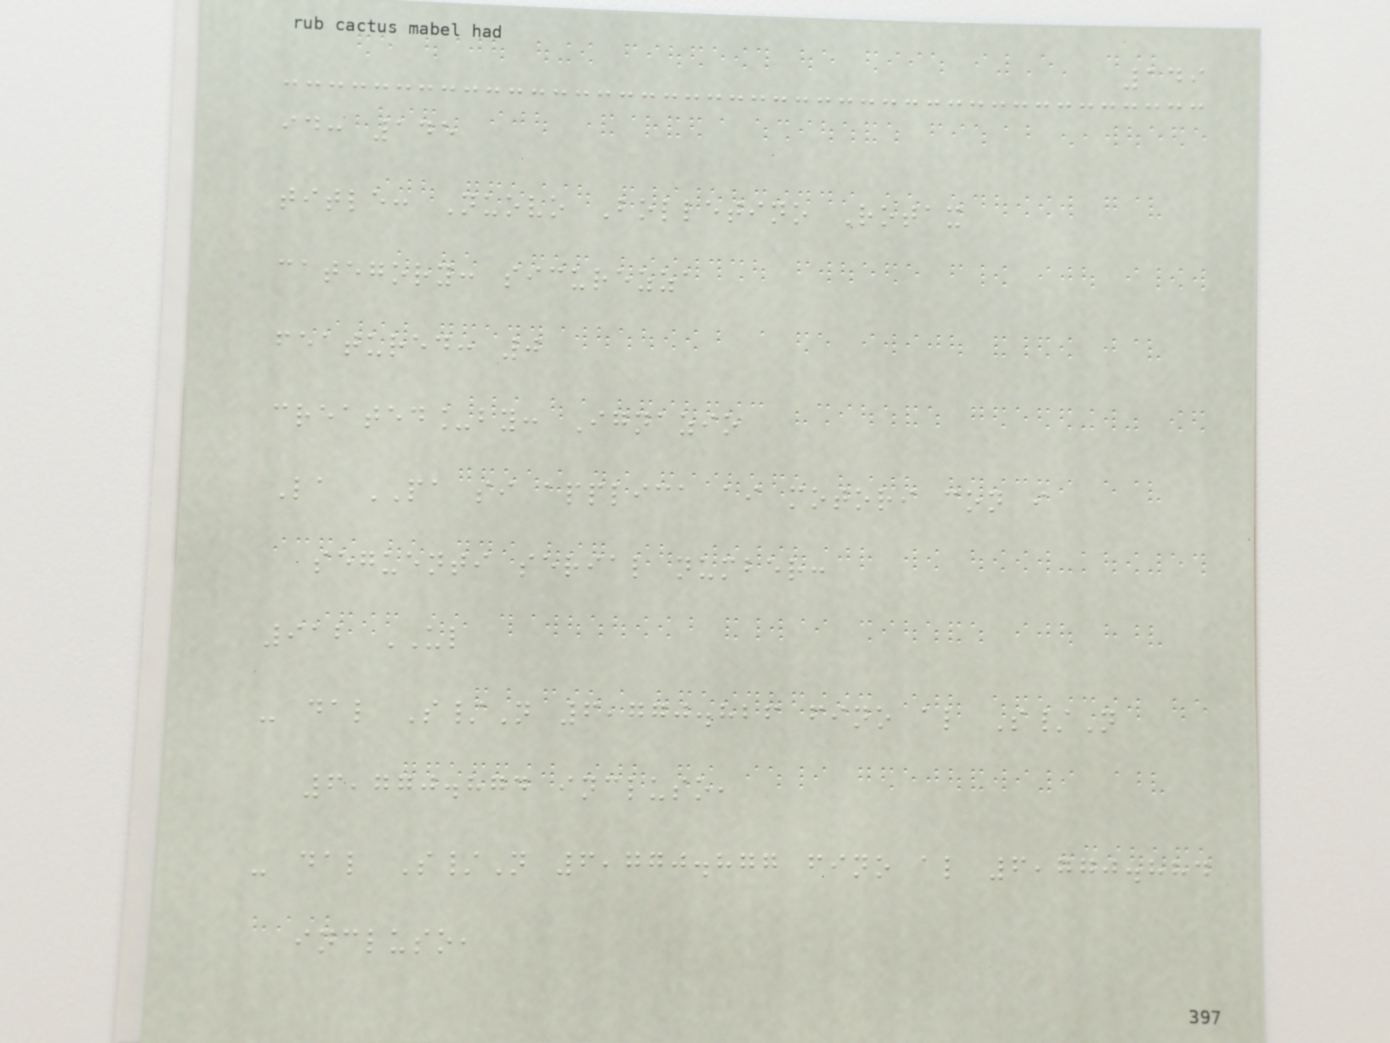149
id: 145
title: Nuovo Bolletino Rotax
category: sicurezza
featured: 0
created_by: Ignazio
La PA si applica ai motori con i
seguenti serial number:
912 UL
- dal S/N 6,770.826 fino al S/N
6,770.874 incluso,
- dal S/N 6,770.877 fino al 6,770.884
incluso,
